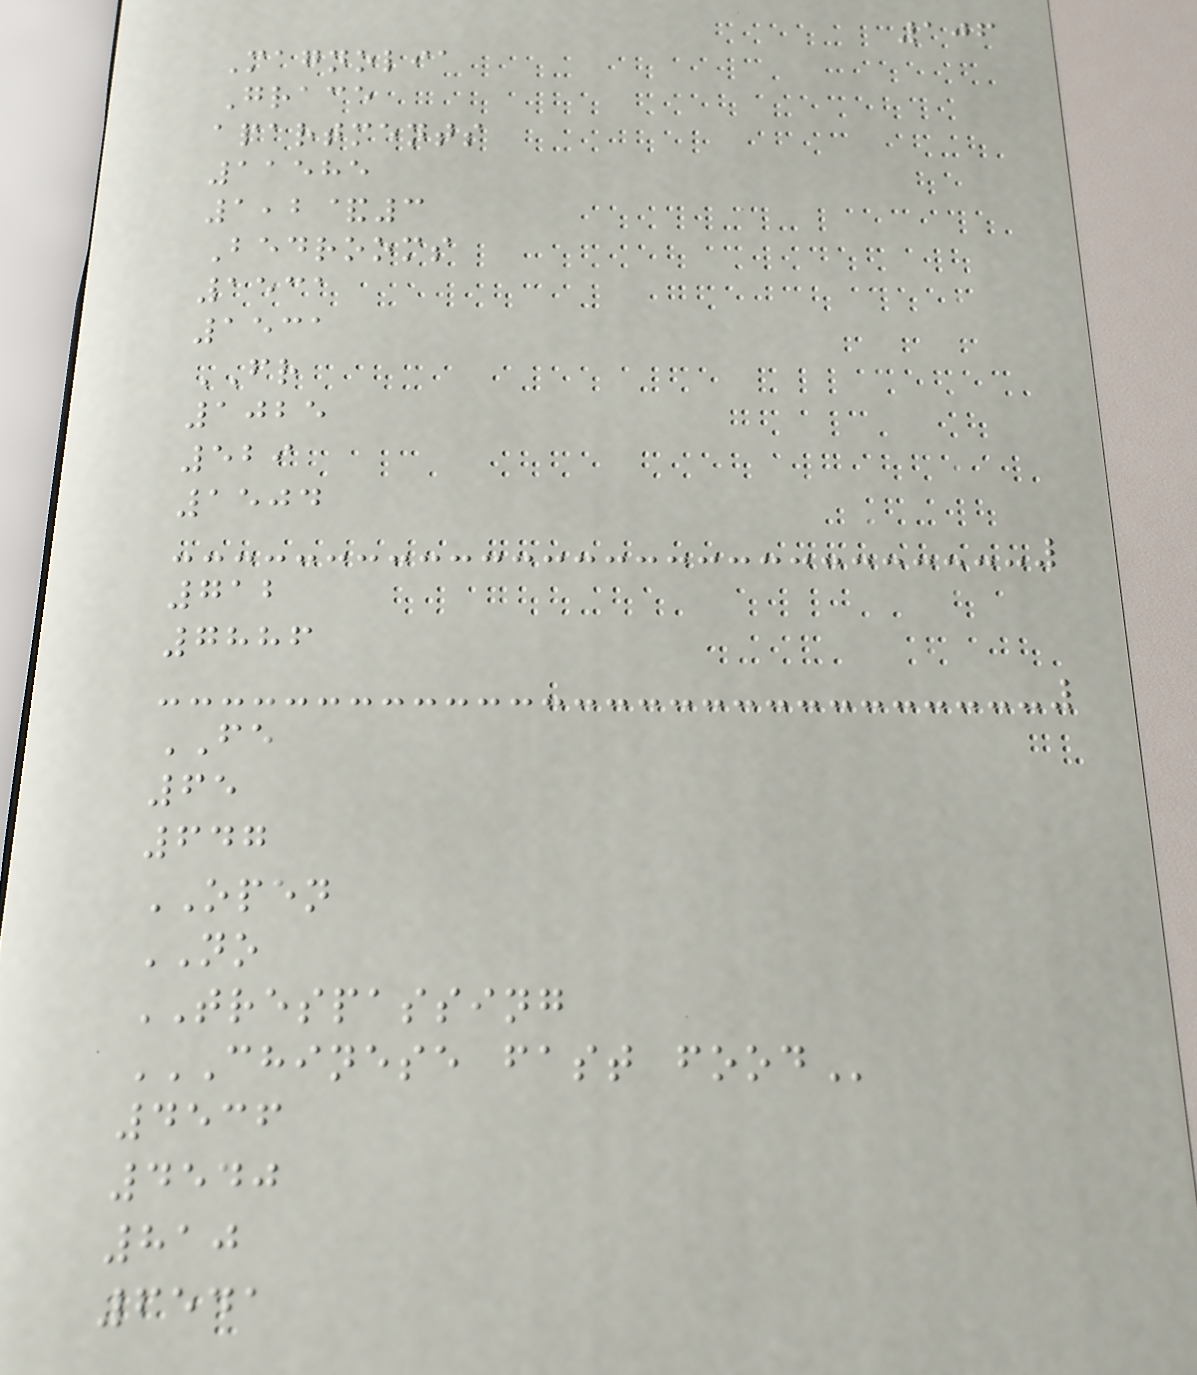106
Magnolia
Grace
apartments
11585
1,2&3
Bedrooms
1531
1531
FR
1025
529
1504
712
7886
FE
65
647
OPEN
NO
TRESPASSING
CHINESE FAST FOOD
4536
4540
810
6541
